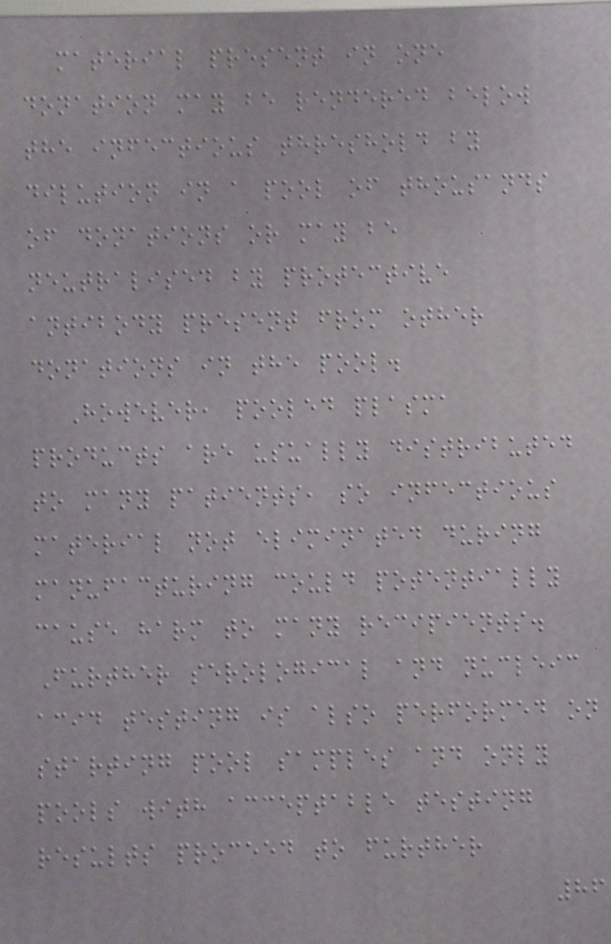material present in one
donation may be rendered below
the infectious threshold by
dilution in a pool of thousands
of donations or may be
neutralised by protective
antibody present from other
donations in the pool.
However, pooled plasma
products are usually distributed
to many patients, so infectious
material not eliminated during
manufacturing could potentially
cause harm to many recipients.
Further serological and nucleic
acid testing is also performed on
starting pool samples and only
pools with acceptable testing
results proceed to further
86
